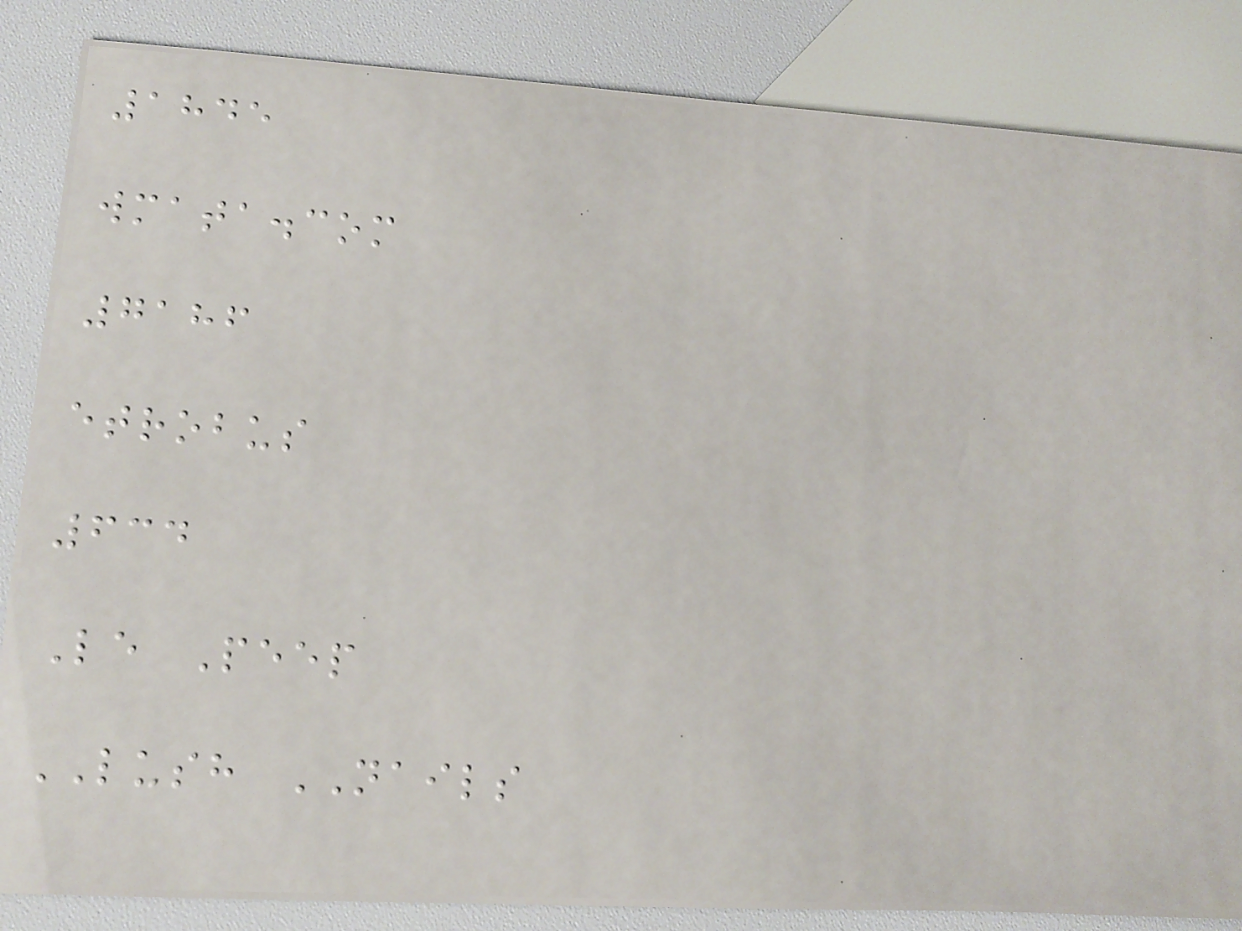1845
wmata.com
7186
etrobus
634
Le Peep
LUSH NAILS
